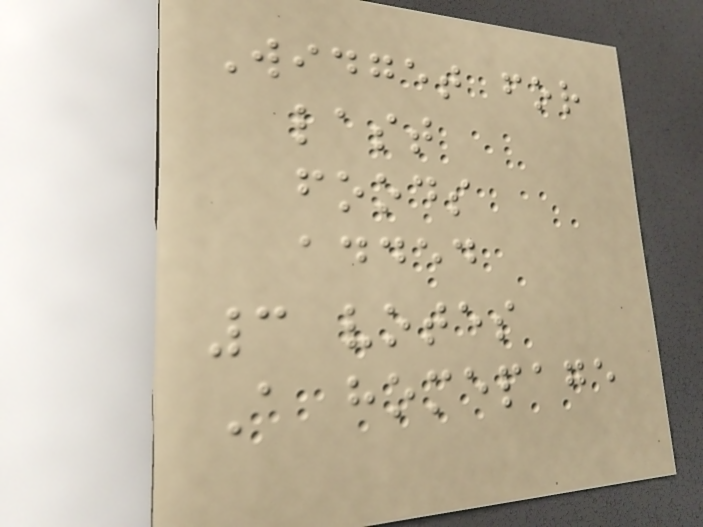Widget for
last
foods
added
3 votes
A homepage
